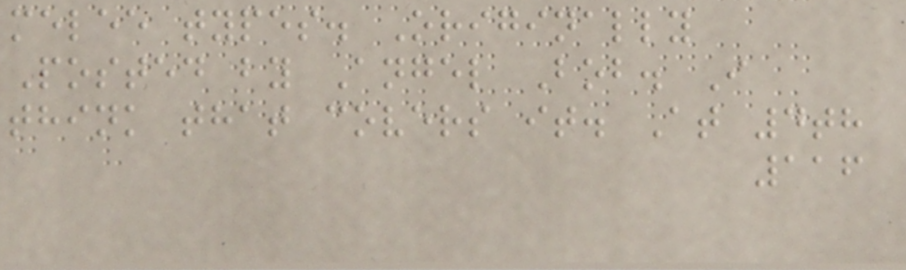melee types. Originally
Posted by Angel Bob. I
think that covers it. At 4th
116
